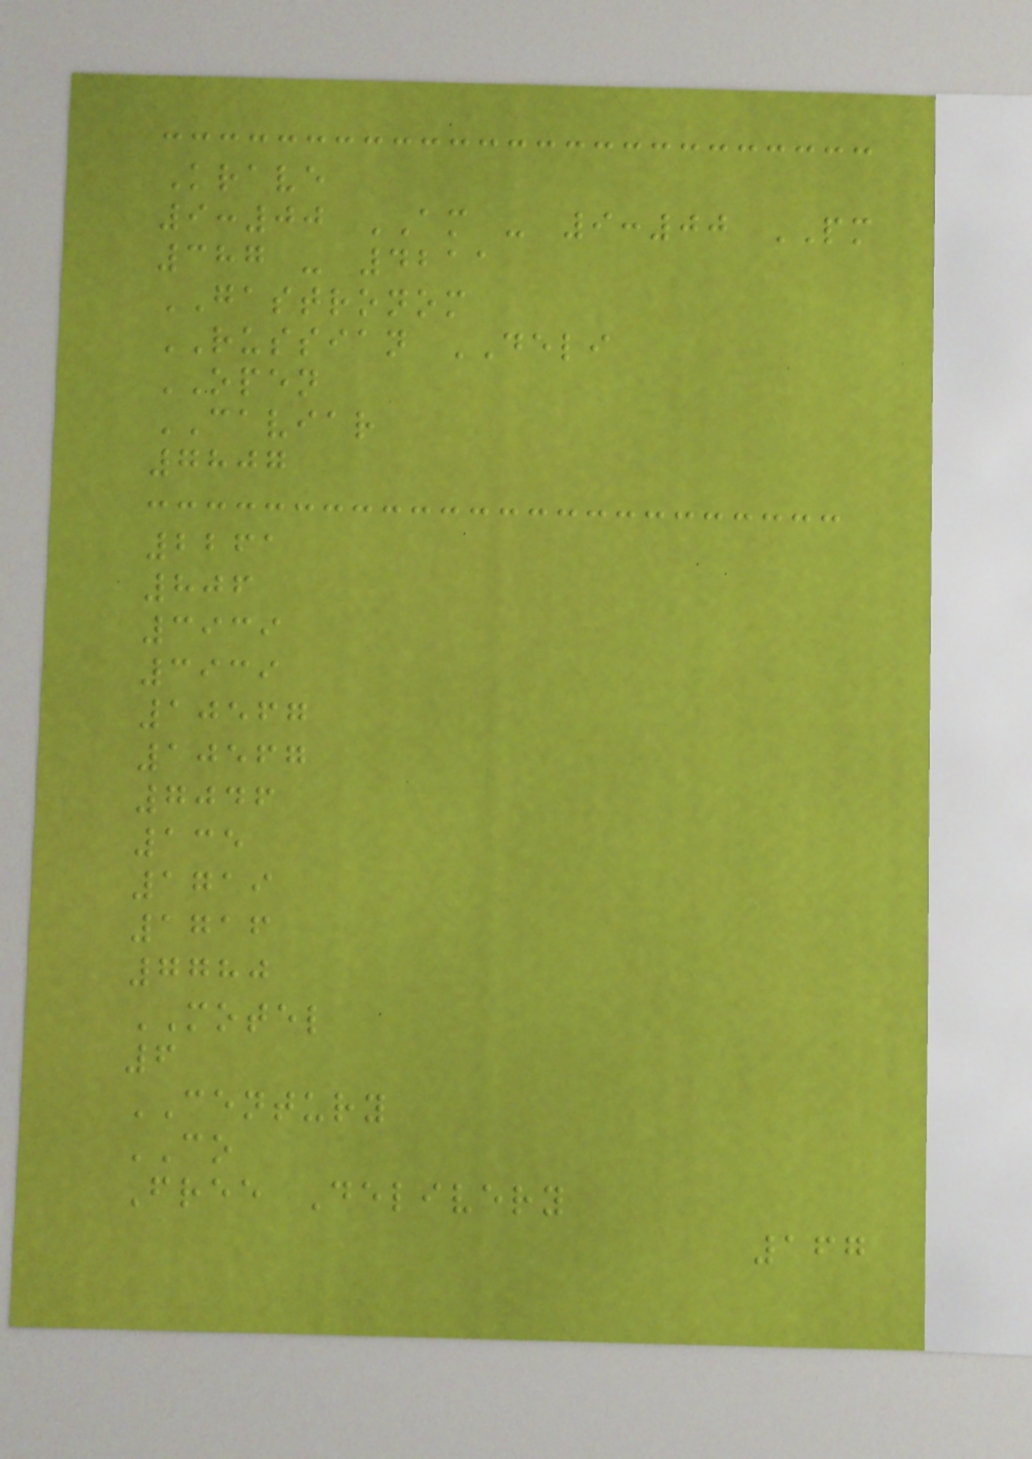Krave
9:00 AM - 9:00 PM
387 - 4211
GASTRONOM
RUSSIAN DELI
OPEN
CAVIAR
7807
2261
806
3939
3939
10567
10567
7046
135
1719
1716
7780
MOTEL
6
CENTURY
CO
Free Delivery
167
